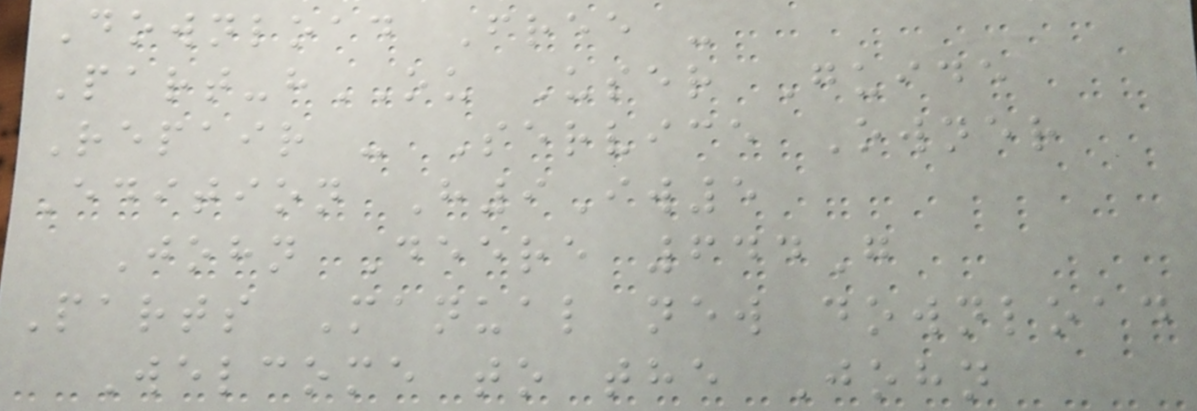Download Free -
Part-hOU User Guide
Repair - Service Owner
Edition H9Iw5
John Deere 644G
Parts Manual new download
Welcome to the John
